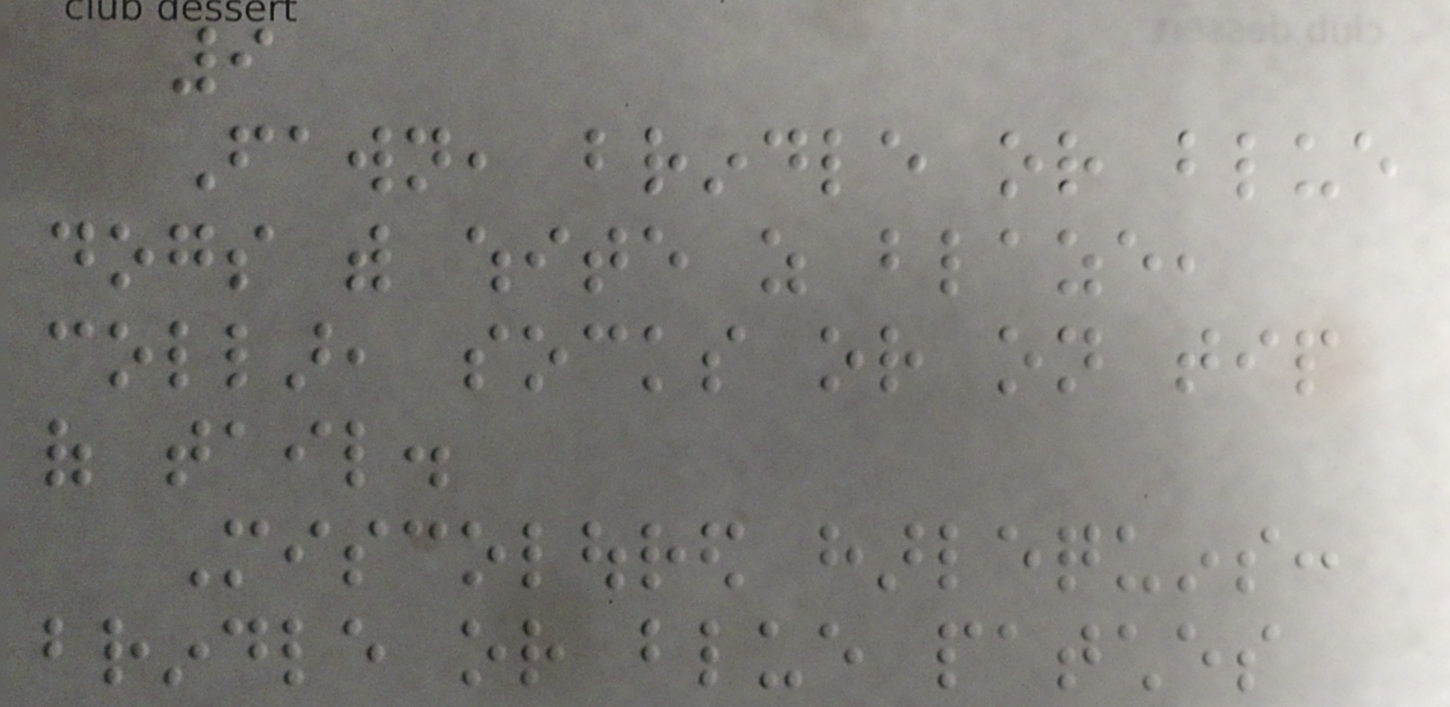9
Fawn, brindle or blue
dogs with white as blaze,
collar, socks or on tip
of tail.
Miscoloured harlequins:
brindle or blue patches
